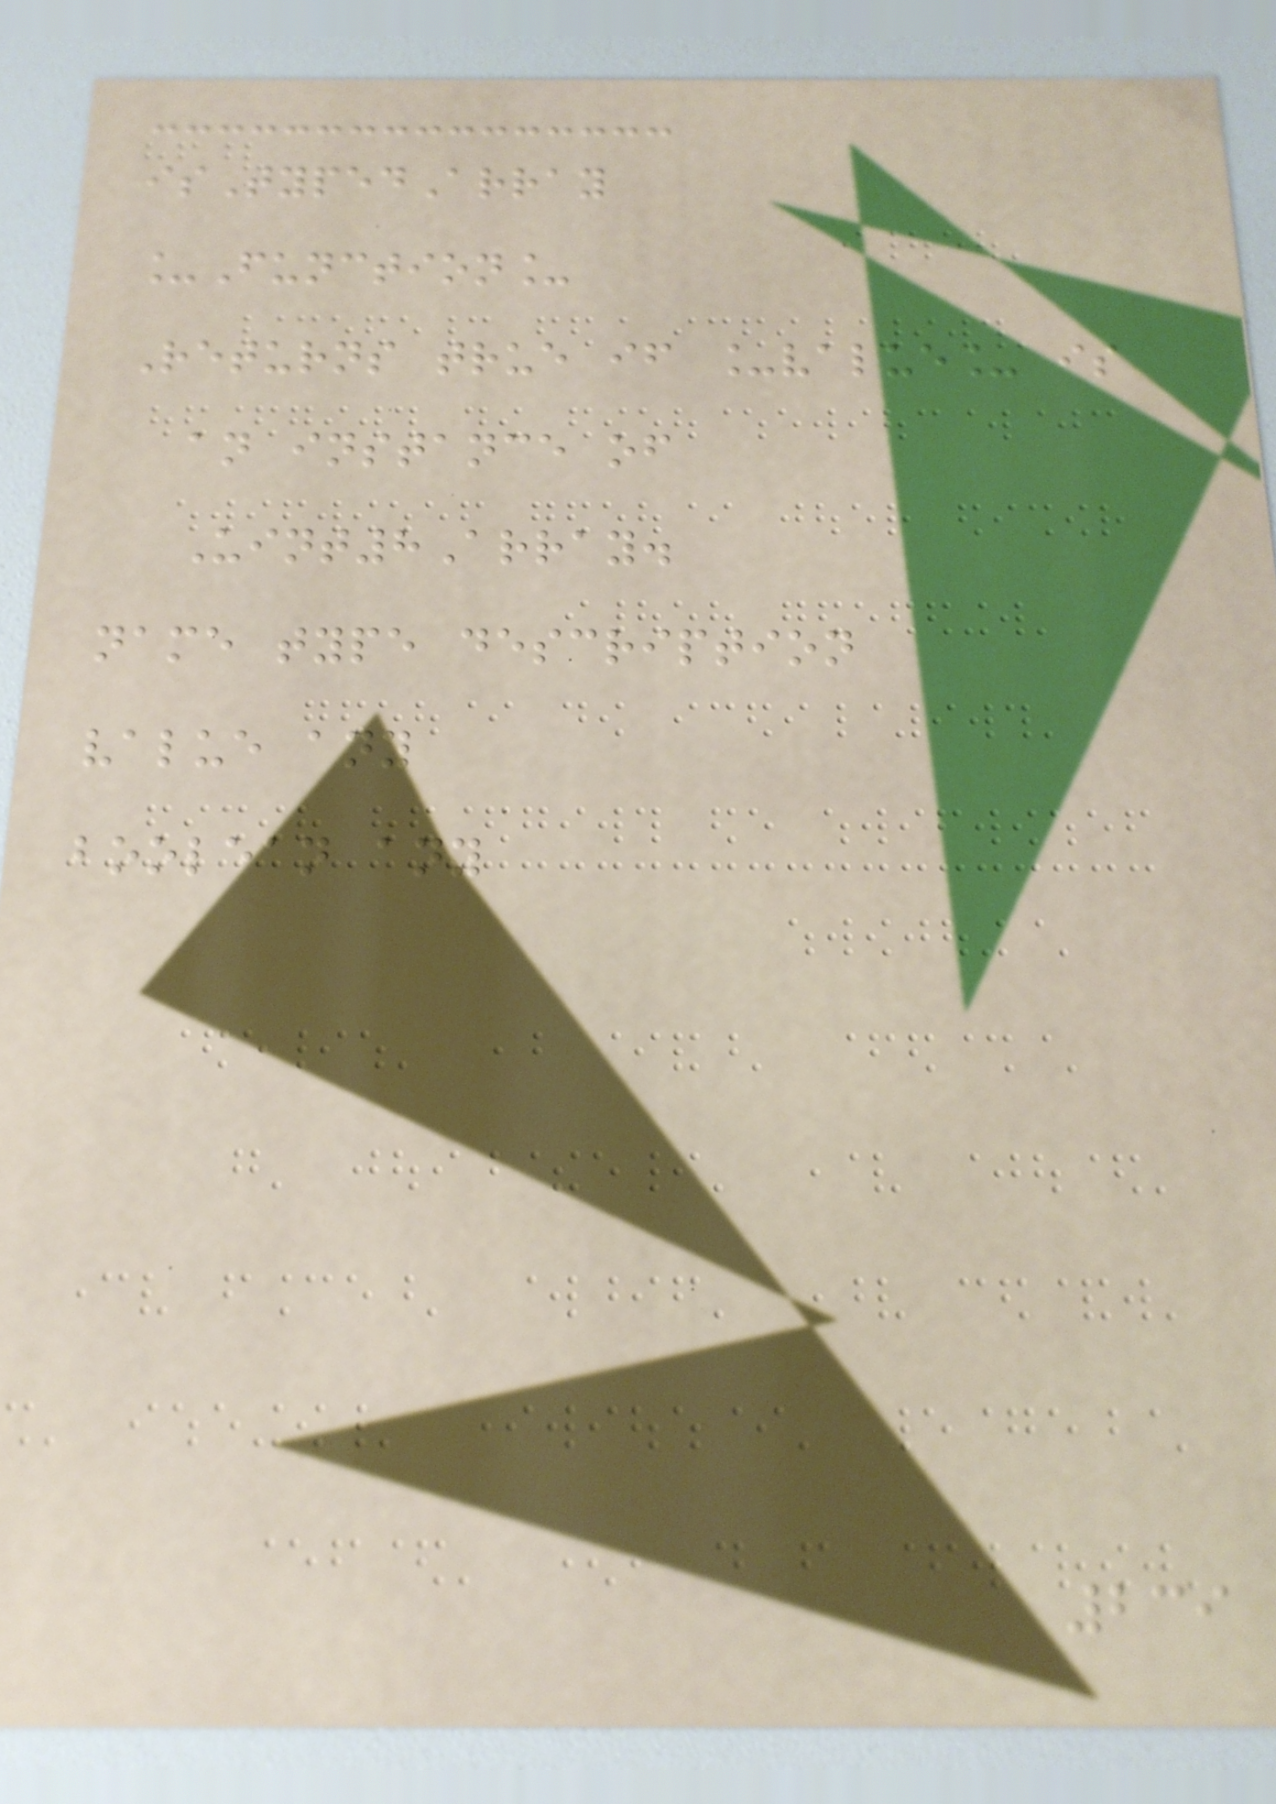isTypedArray
_Function_
Returns true if _value_ is
an instance of
Uint8Array.
name type description
value any
boolean any
239
